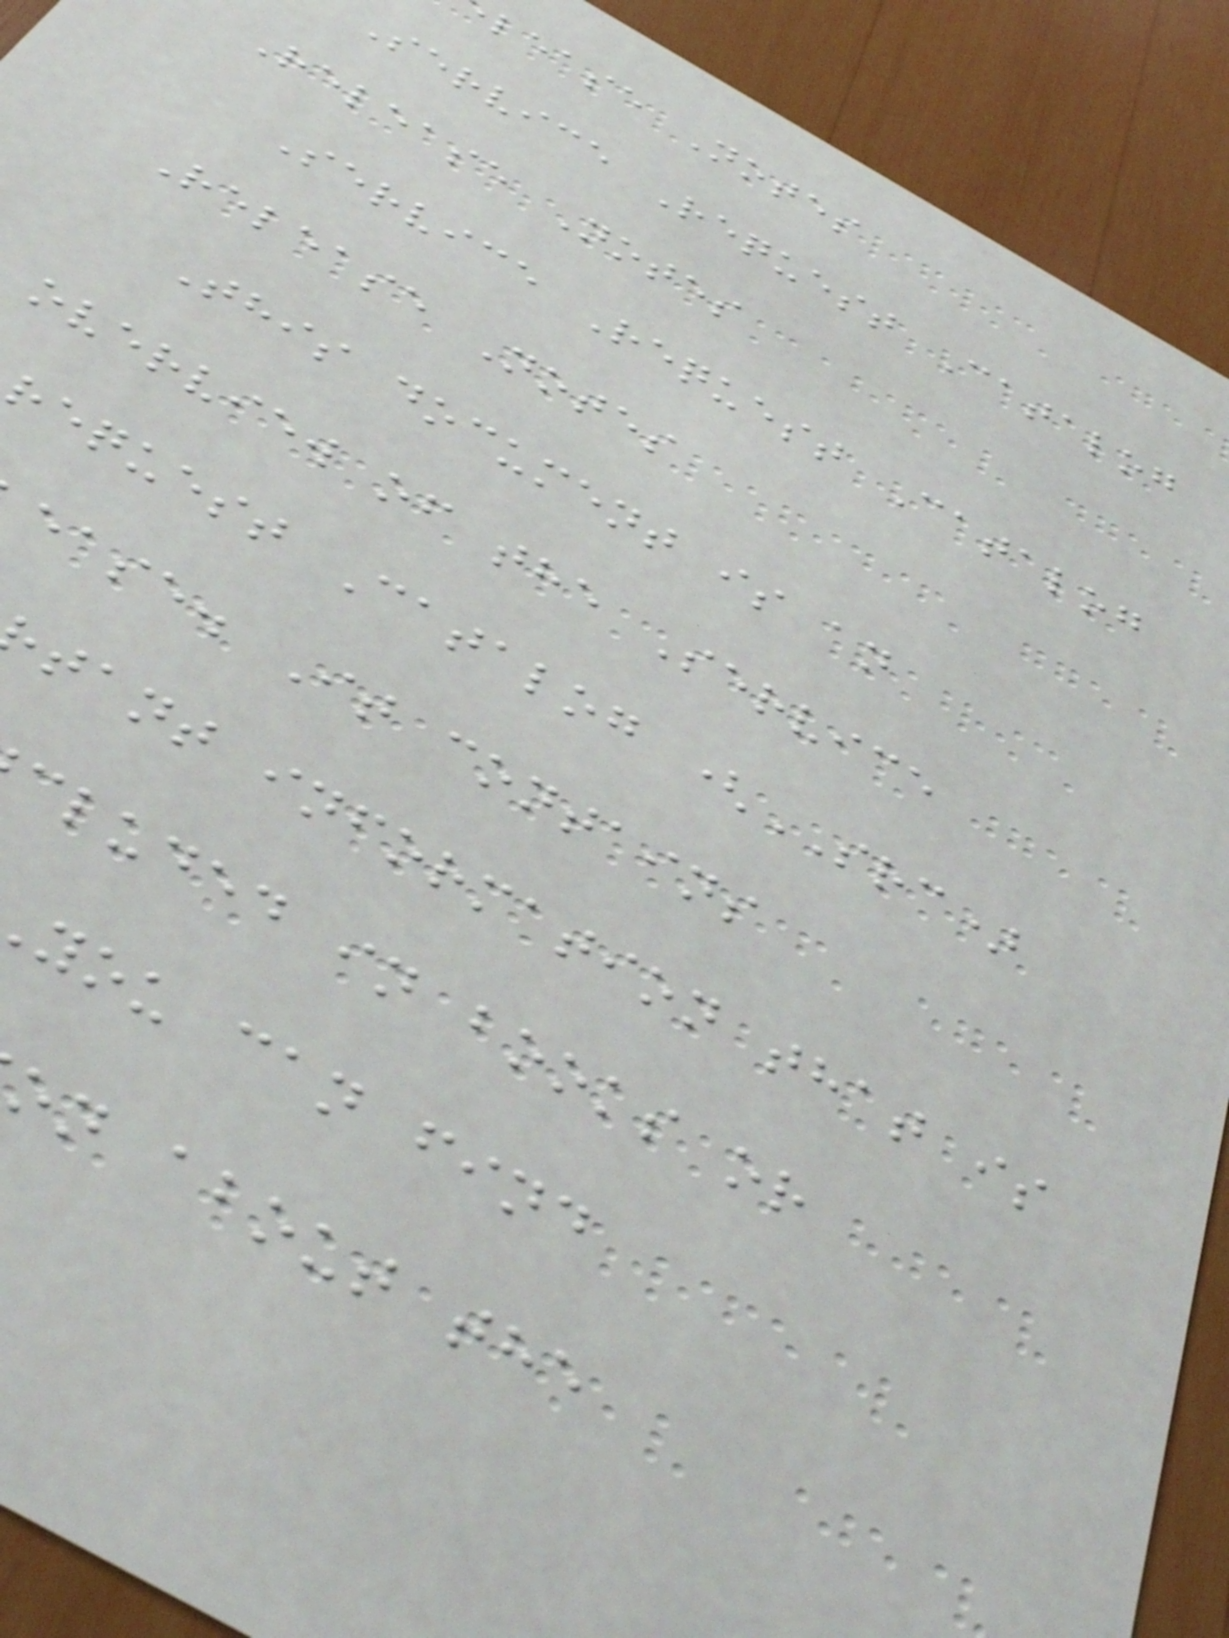lease Notes
Service Request Catalog
Release Notes
Service Request Catalog
Release Notes
This document is an
overview of the Service
request Catalog (SRC)
ease. It contains
tant information that is
cluded in books or
you can find
on about the
